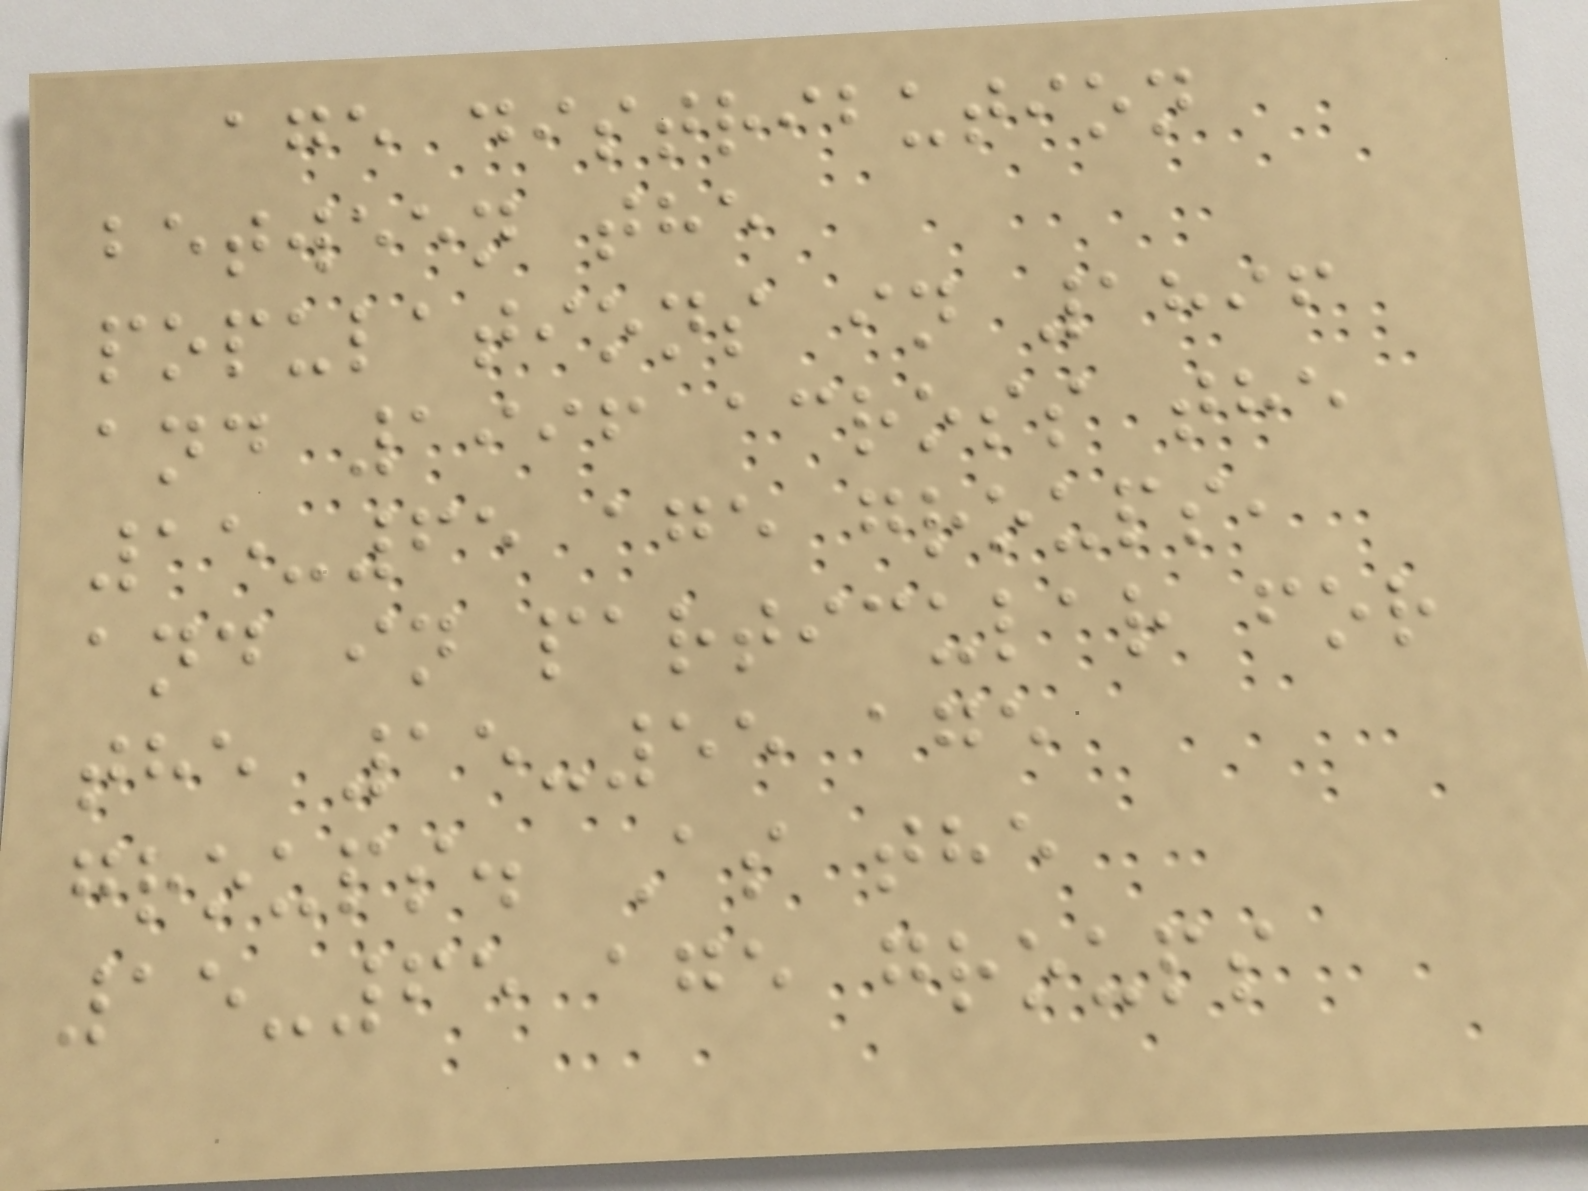age distribution
between the
populations in 1896
and 1996 across the
15-65 age groups,
and in particular for
the 15-55 age
groups. As the
15-65 age groups
